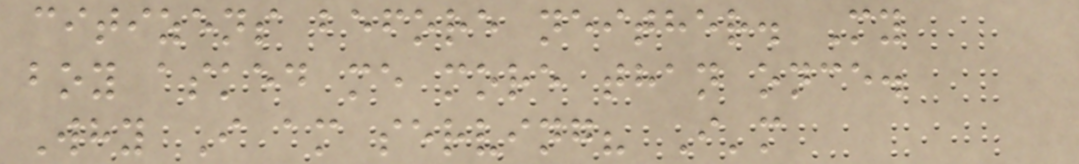citizens before neither. My
boy asked me more than once.
Why I am serving? I'm
